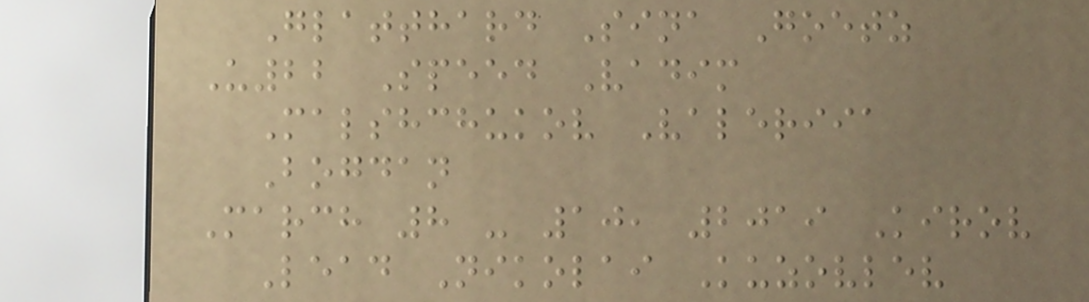Glatthard Sina Goetz
U22 Speed Vadim
Malshchukov Valeriia
Bogdan
March 8 - 10, 2019 Kirov
Lead Nikolai Kuzovlev
